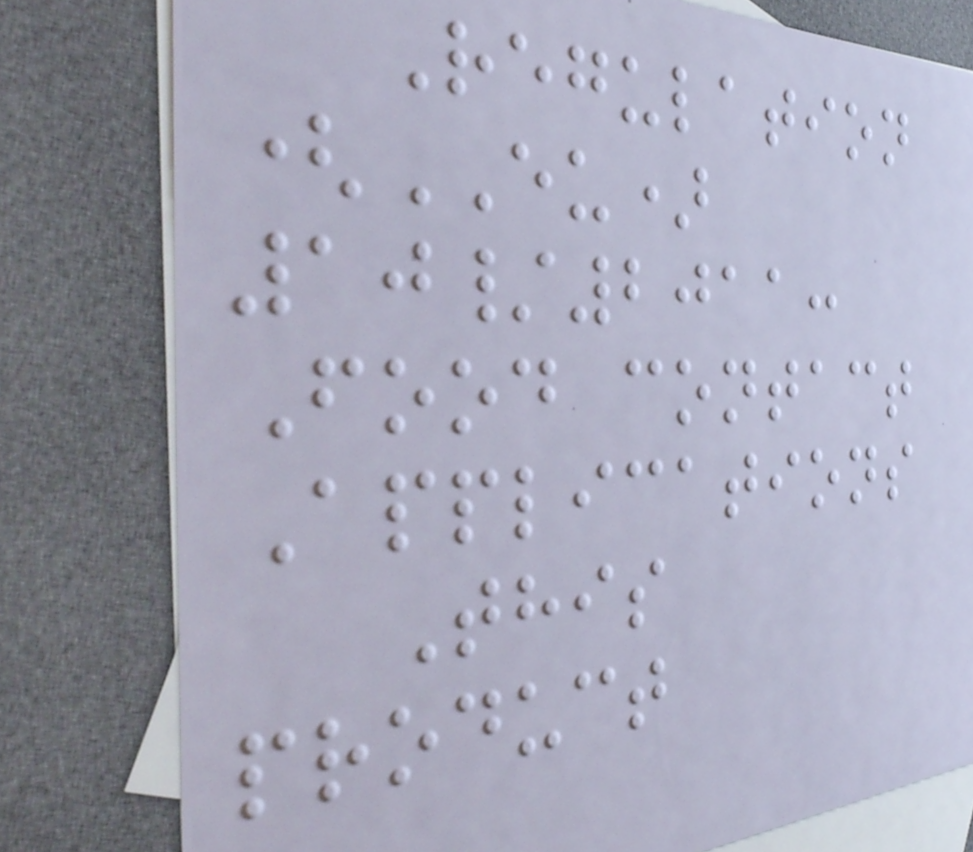Regulation
(EU)
10/2011:
Food contact
Applications
This
product
